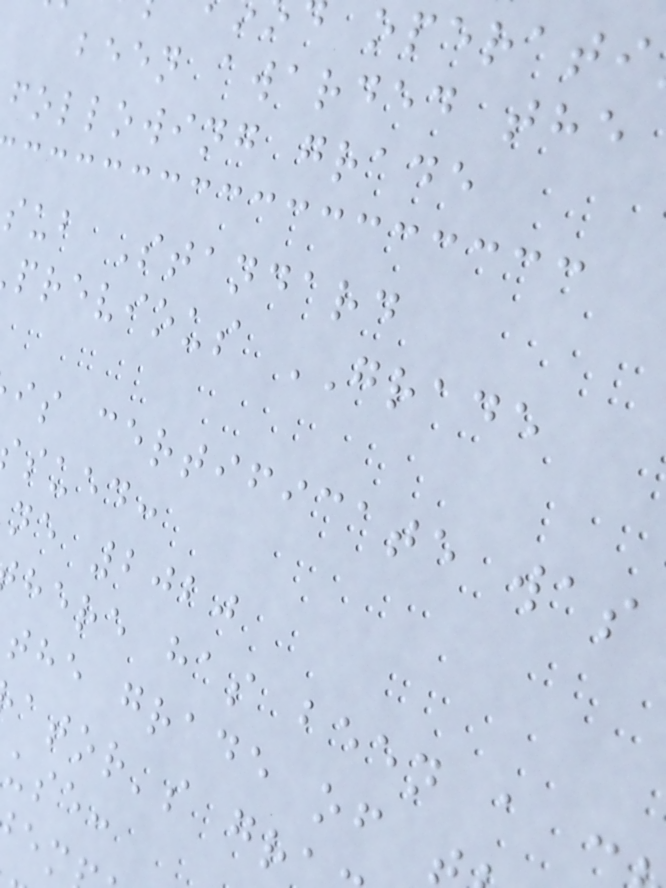operati
been awarded the
following grade
sub Standard
previous GRADE
is certificate was
sued:
ne 2020
here has been a
the grade of
ator's gr
use:
